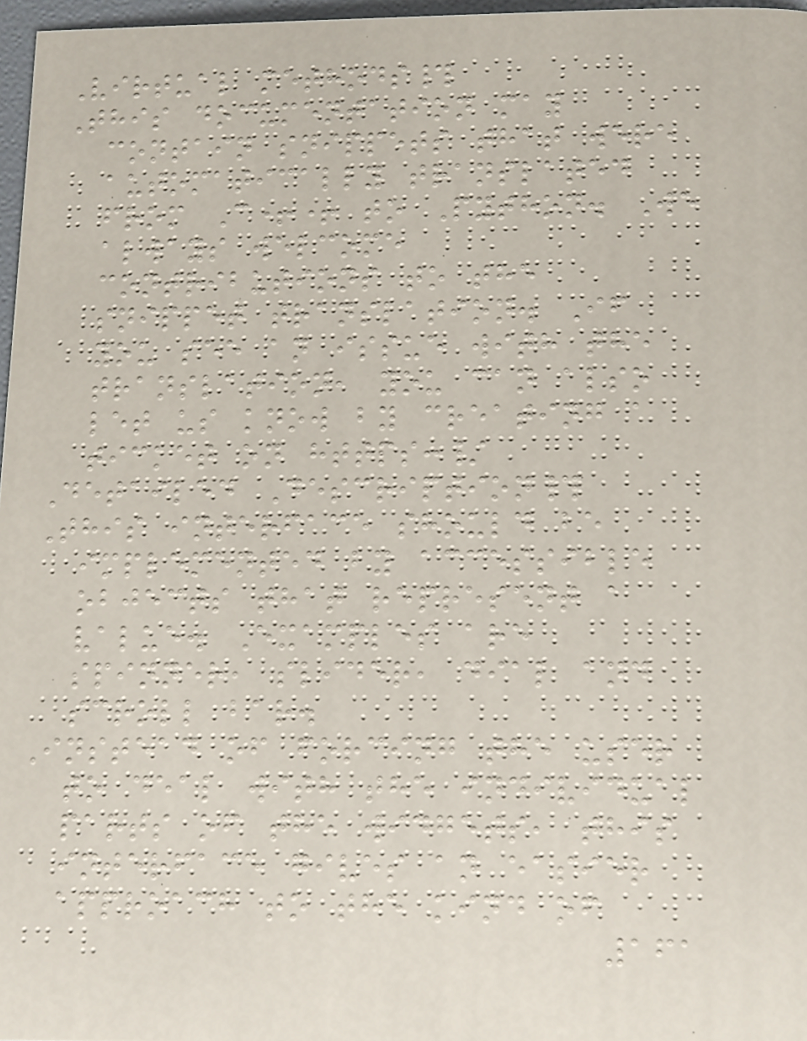Virtual methods#
This documentation may
contain snippets that were
automatically translated
from C++ to Python. We
always welcome
contributions to the
snippet translation. If
you see an issue with the
translation, you can also
let us know by creating a
ticket on https:/
Detailed Description#
This interface should be
implemented by accessible
objects that represent a
value. Examples are
spinner, slider, dial and
scroll bar.
Instead of forcing the user
to deal with the individual
parts of the widgets, this
interface gives an easier
approach to the kind of
161
